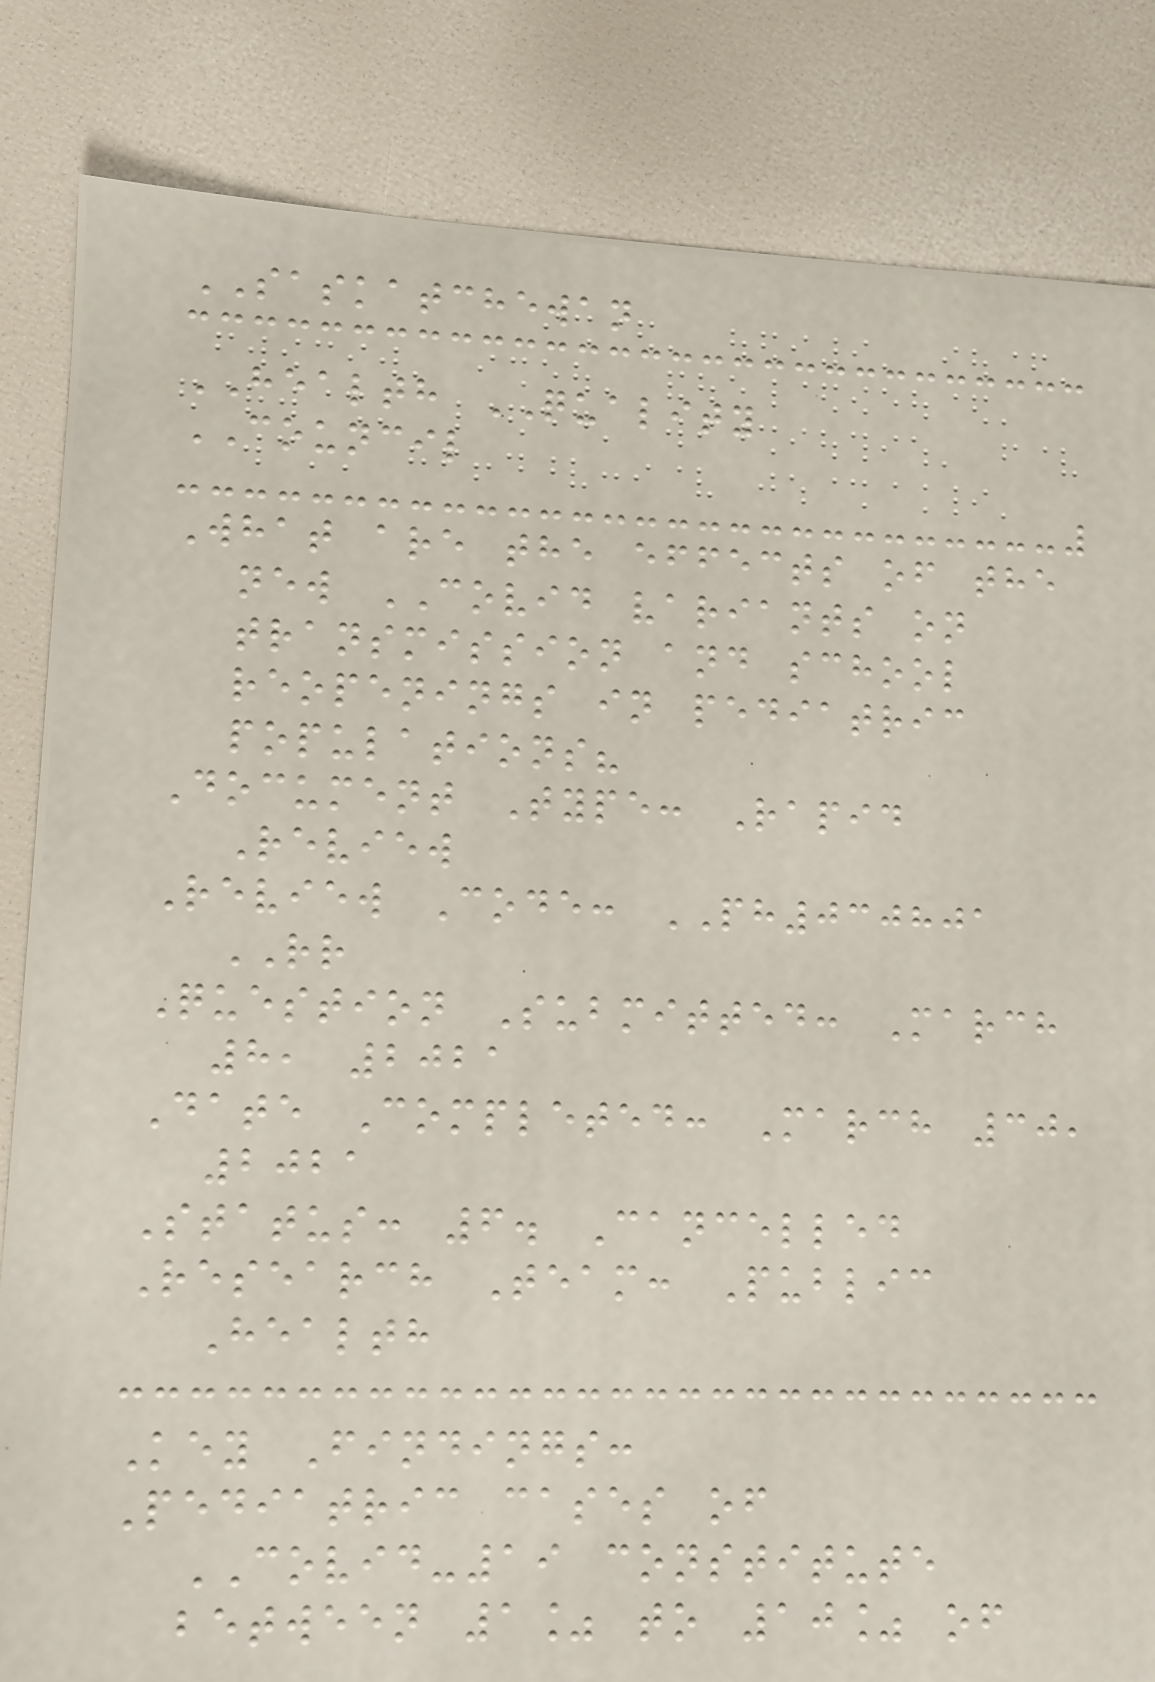SASKATCHEWAN
HEALTH QUALITY
COUNCIL
What are the effects of the
new COVID variants on
transmission and school
reopenings in pediatric
populations?
Document Type: Rapid
Review
Review Code: PH030801
RR
Question Submitted: March
8, 2021
Date Completed: March 30,
2021
Status: 6. Cancelled
Research Team: Public
Health
Key Findings:
Pediatric cases of
COVID-19 constitute
between 1% to 10% of
